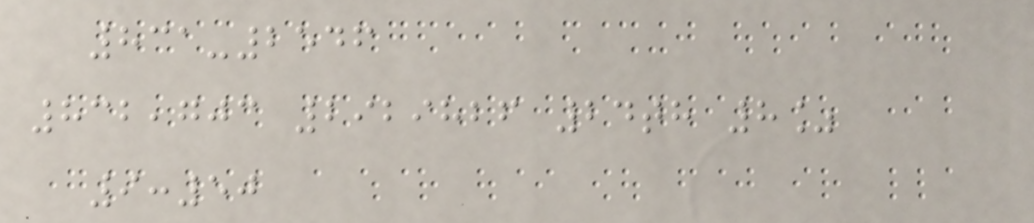831-2546
832,703 2929826 24th 8%
9:50
